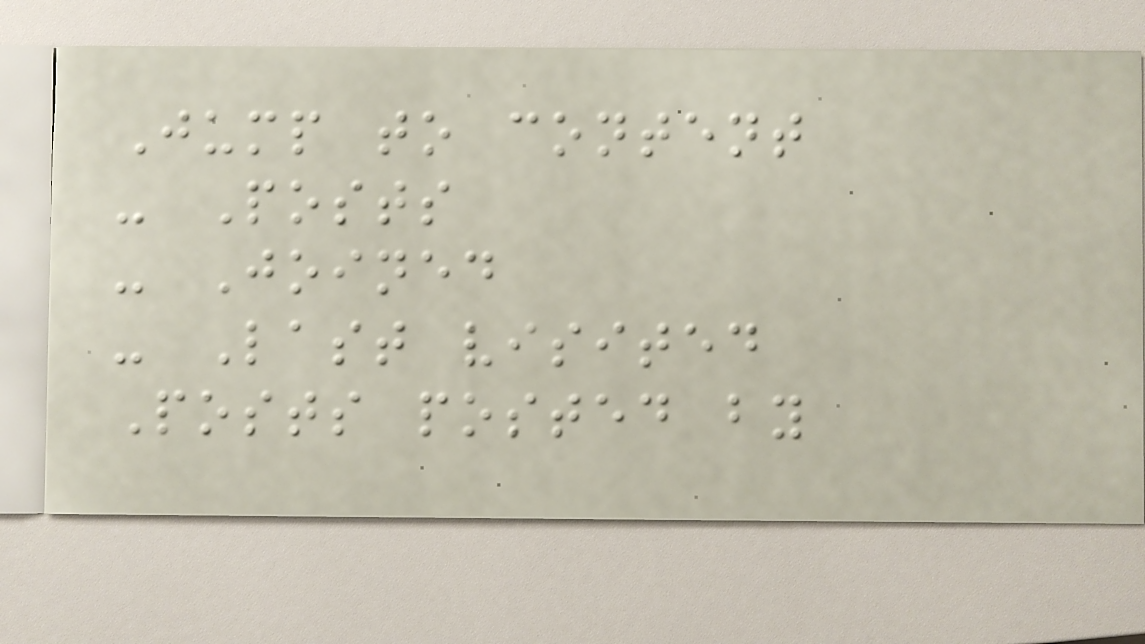Jump to content
- Posts
- Joined
- Last visited
Posts posted by
